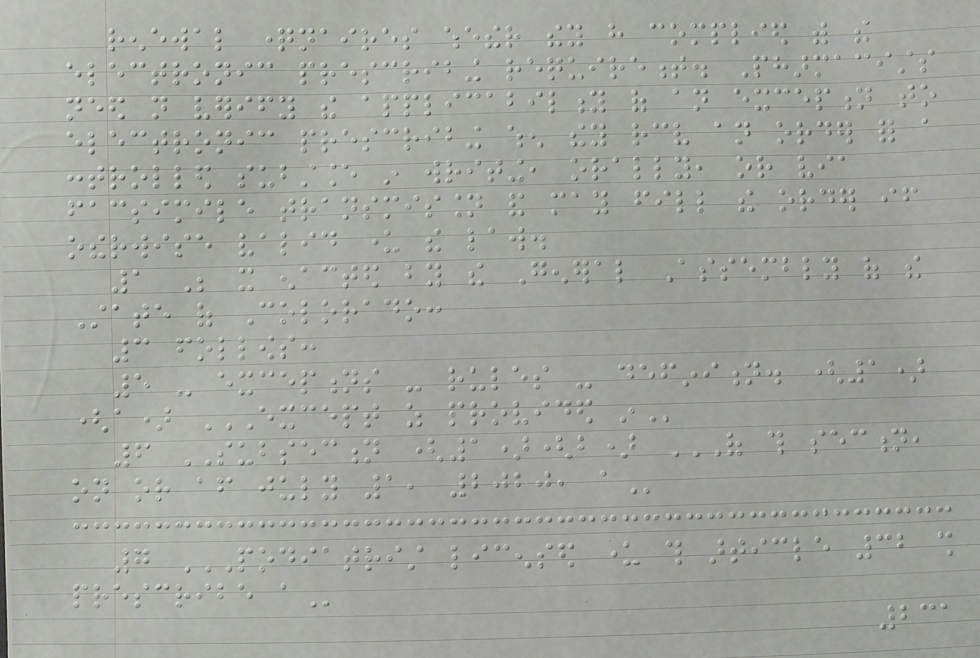renewal questionnaires whether they have complied with the
electronic prescribing requirement. Pharmacists
need not verify the applicability of an exception to
electronic prescribing when they receive an order for a
controlled substance in writing, orally, or via
facsimile transmission and may fill the order if
otherwise valid under the law.
1 Be it enacted by the General Assembly of the
State of Colorado:
3 follows:
5 - exceptions - rules - definition. (1)
(a) EXCEPT AS PROVIDED IN
6 SUBSECTION (1)(b) OF THIS SECTION,
ON OR AFTER JULY 1, 2020, A
7 PODIATRIST LICENSED UNDER THIS ARTICLE 32 SHALL
PRESCRIBE A
231
